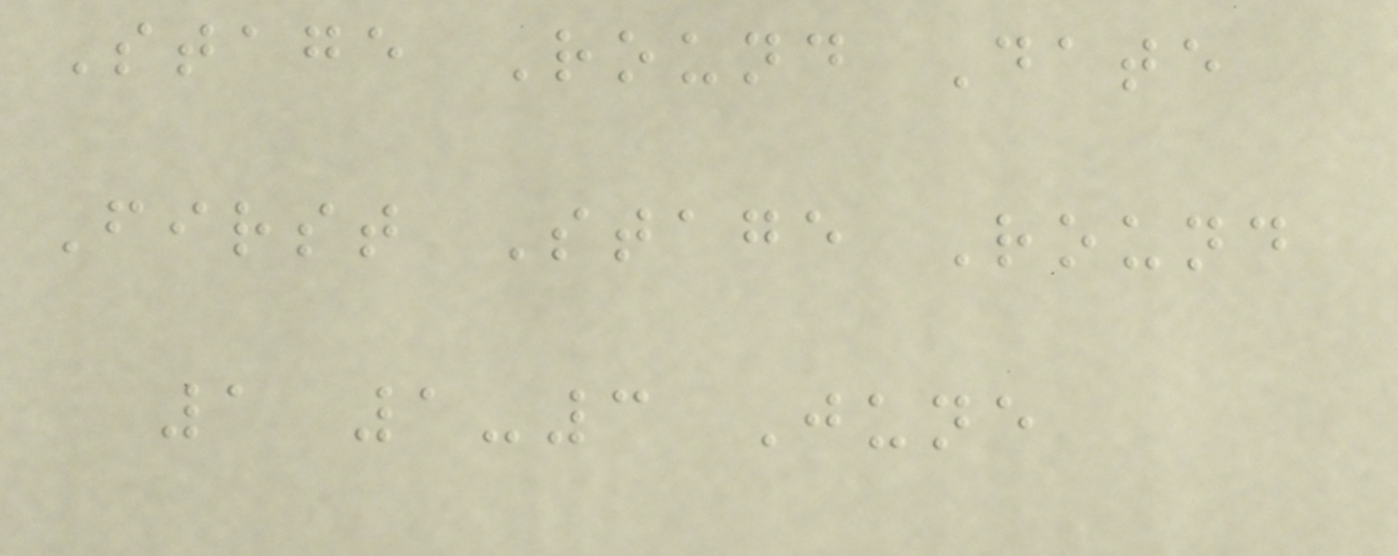Stage Round Date
First Stage Round
1 1-3 June
